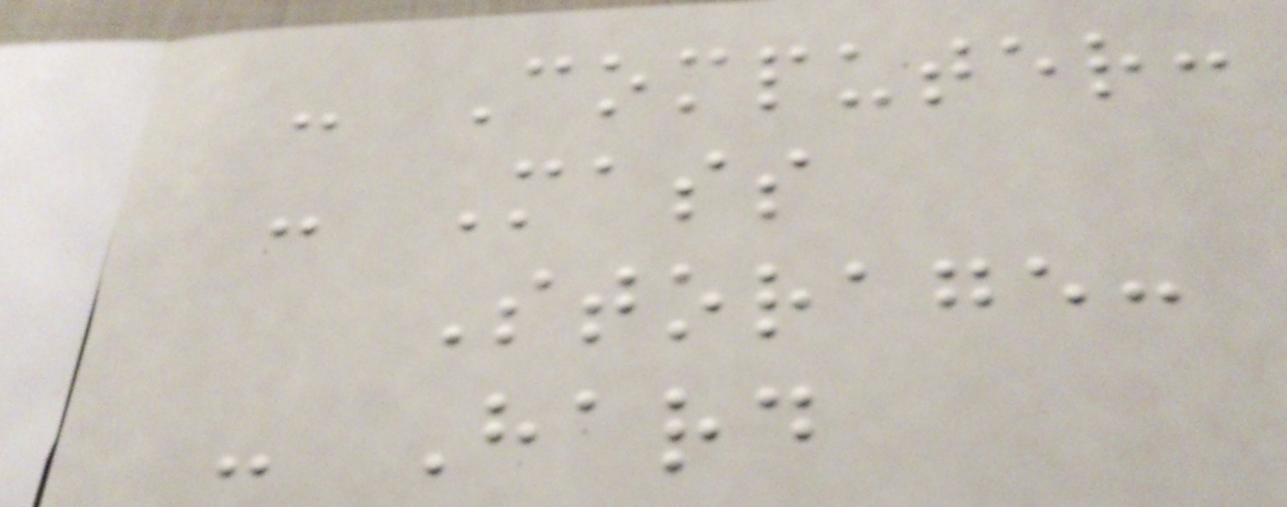- Computer:
- Mass
Storage:
- Hard
